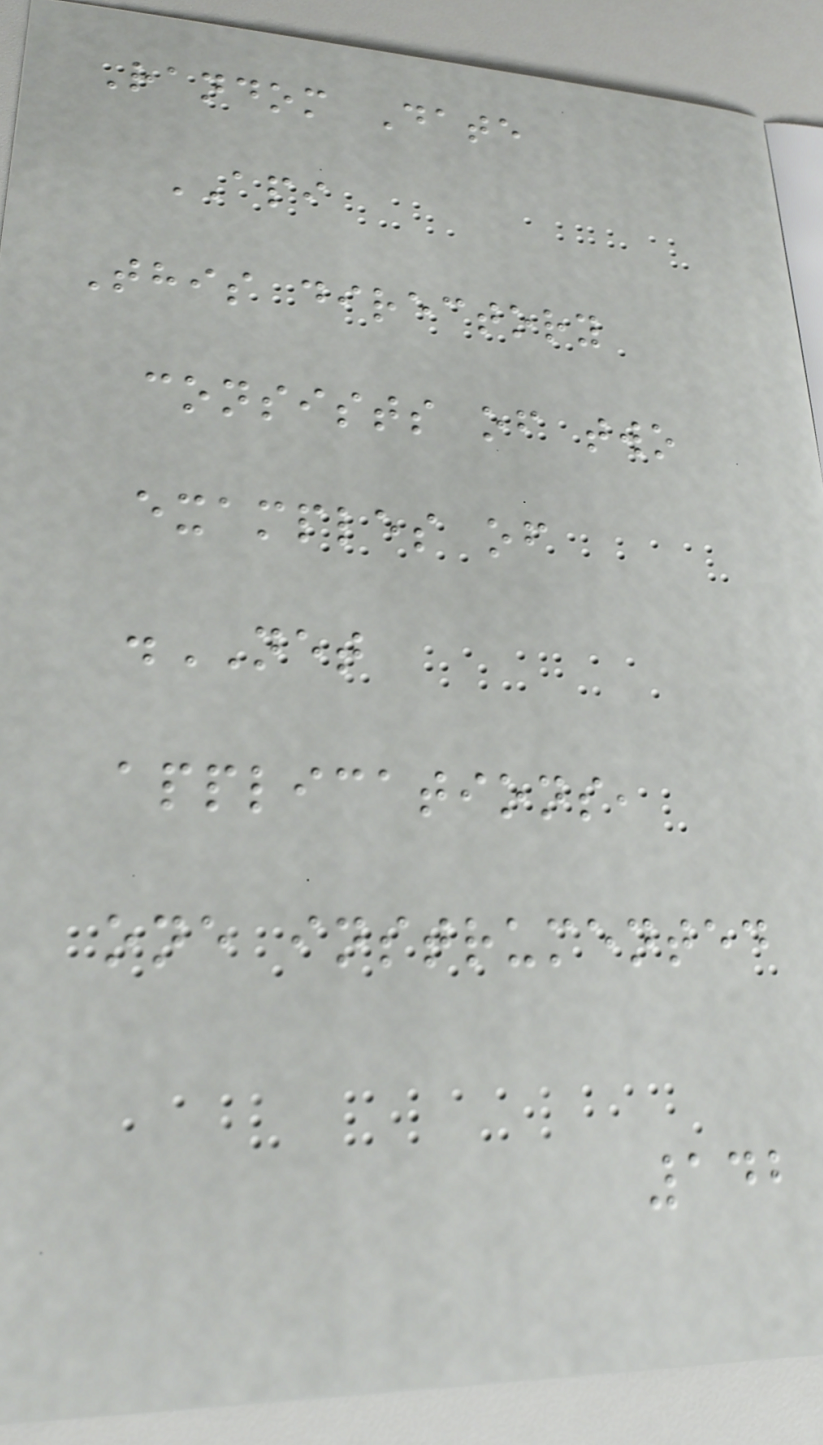Random Date
API
This directory
consists of two
examples of
.NET
applications,
one instrumented
142
